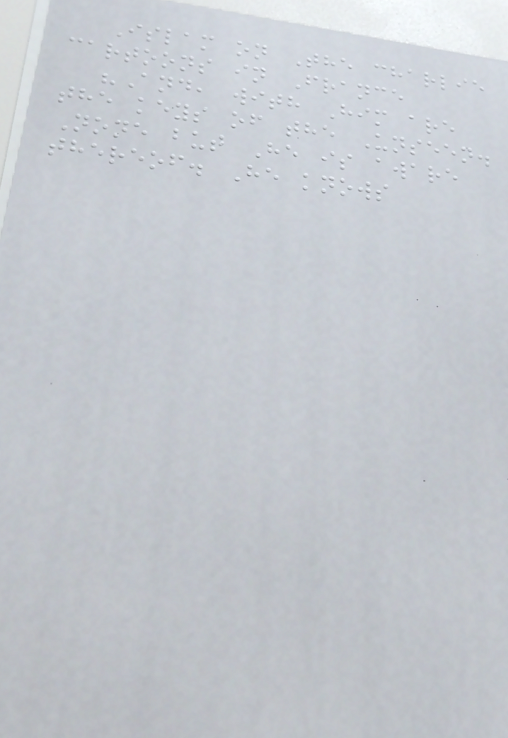Islam on The charlie
cartoons in France
"And, with Him are
the keys of the Unseen.
None but He is aware
thereof. He knows
